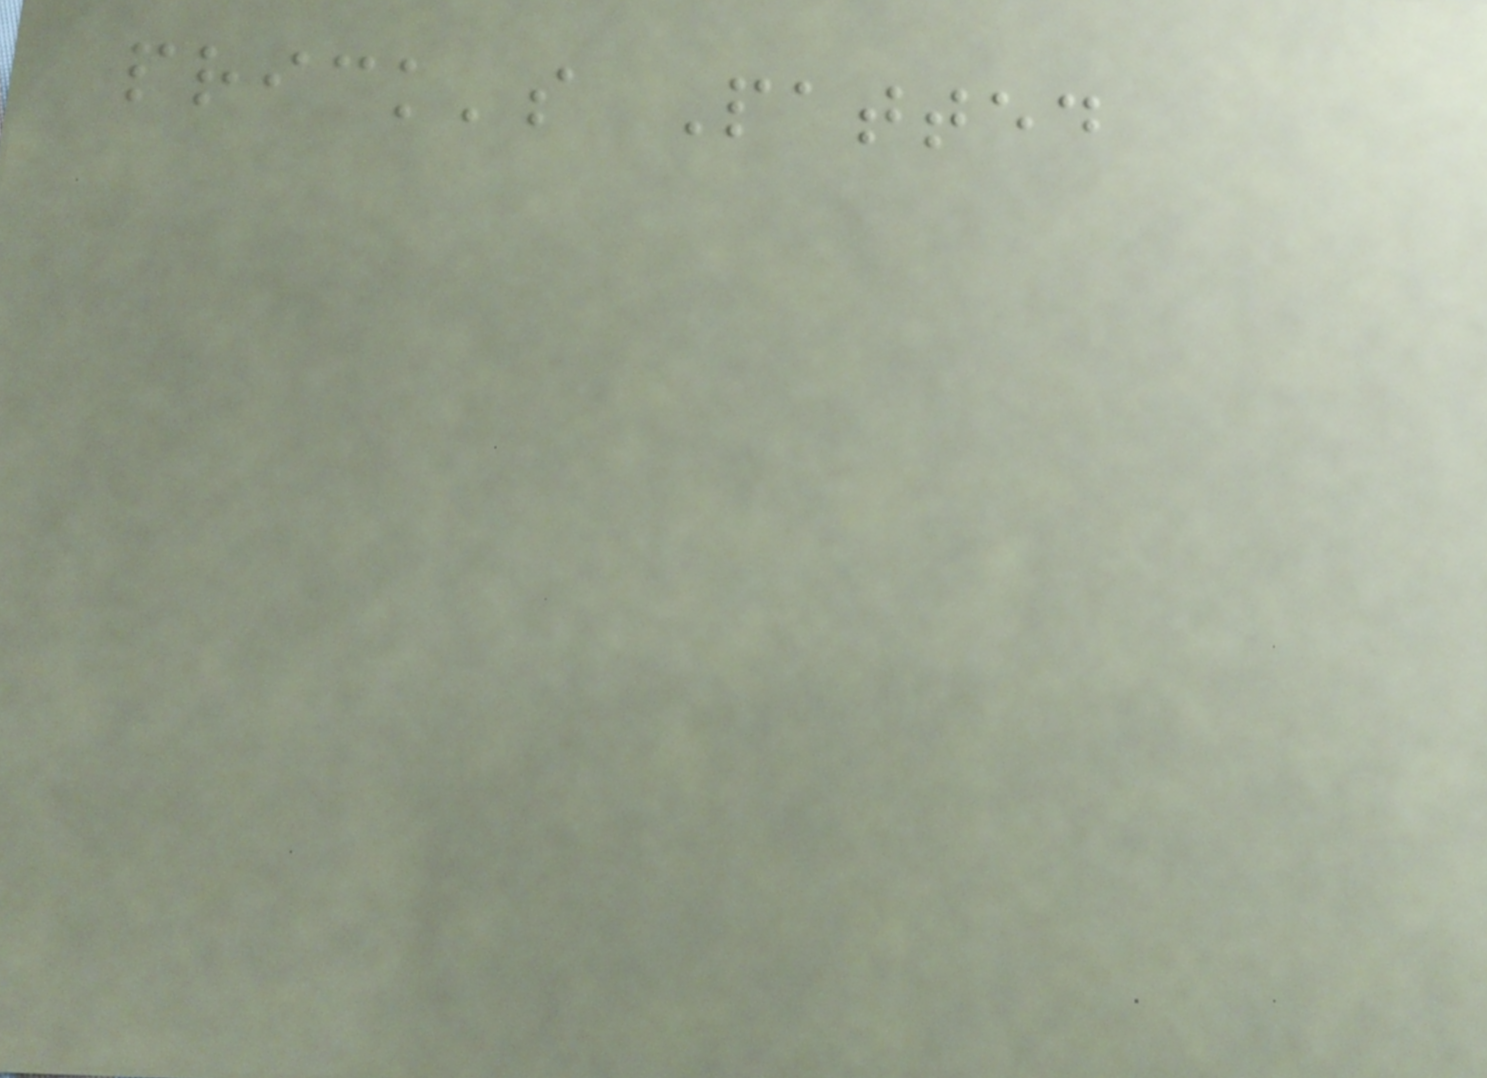prick's Patted
